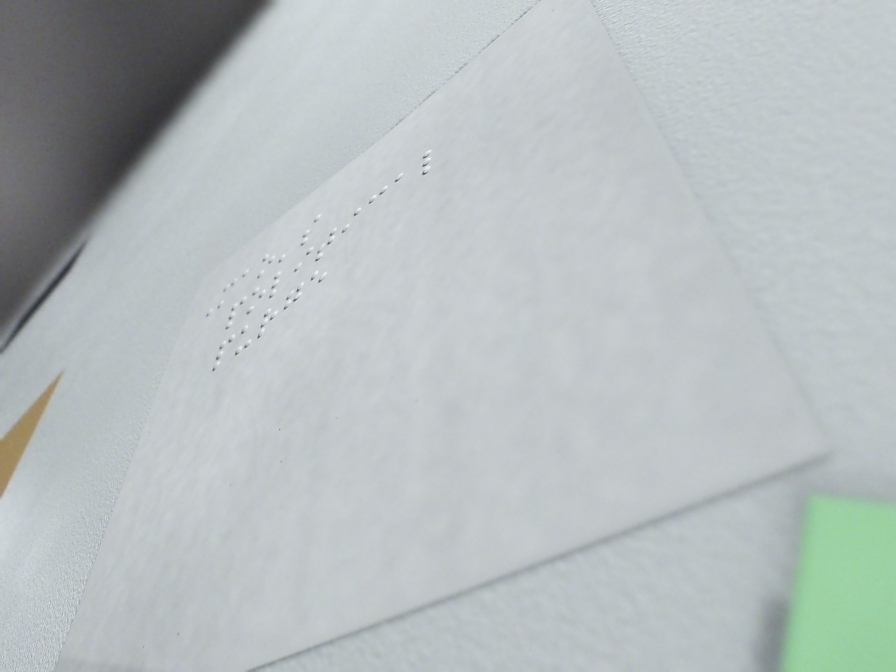Mao's
political
purge
